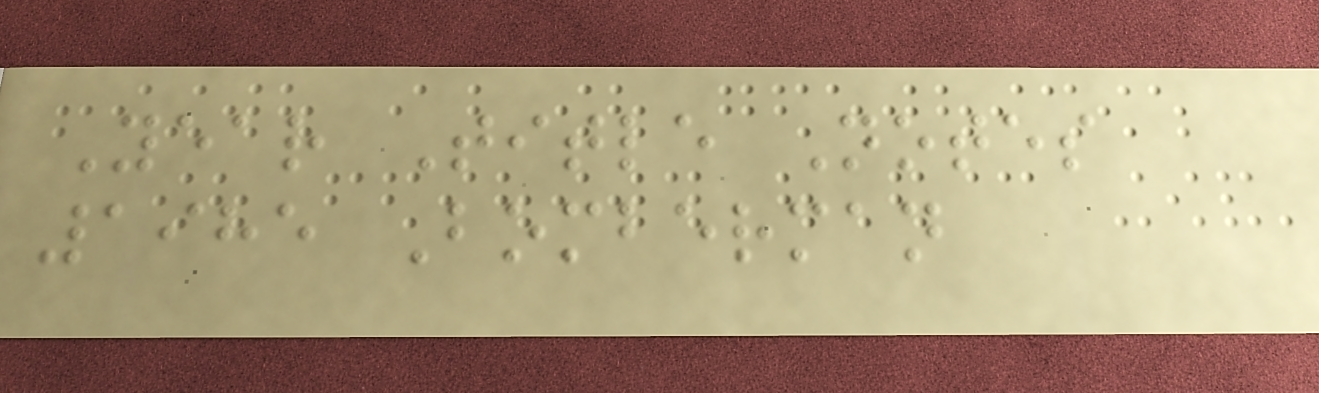Year Title Notes
1985 Bomberman
